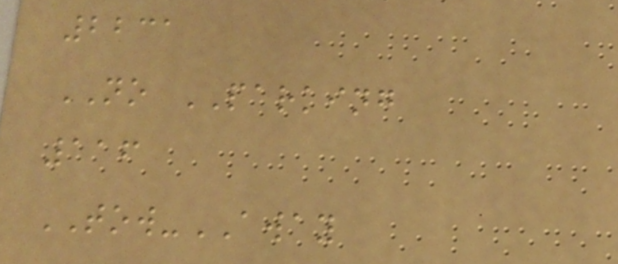2231
NO PARKING
116
TOW-AWAY
